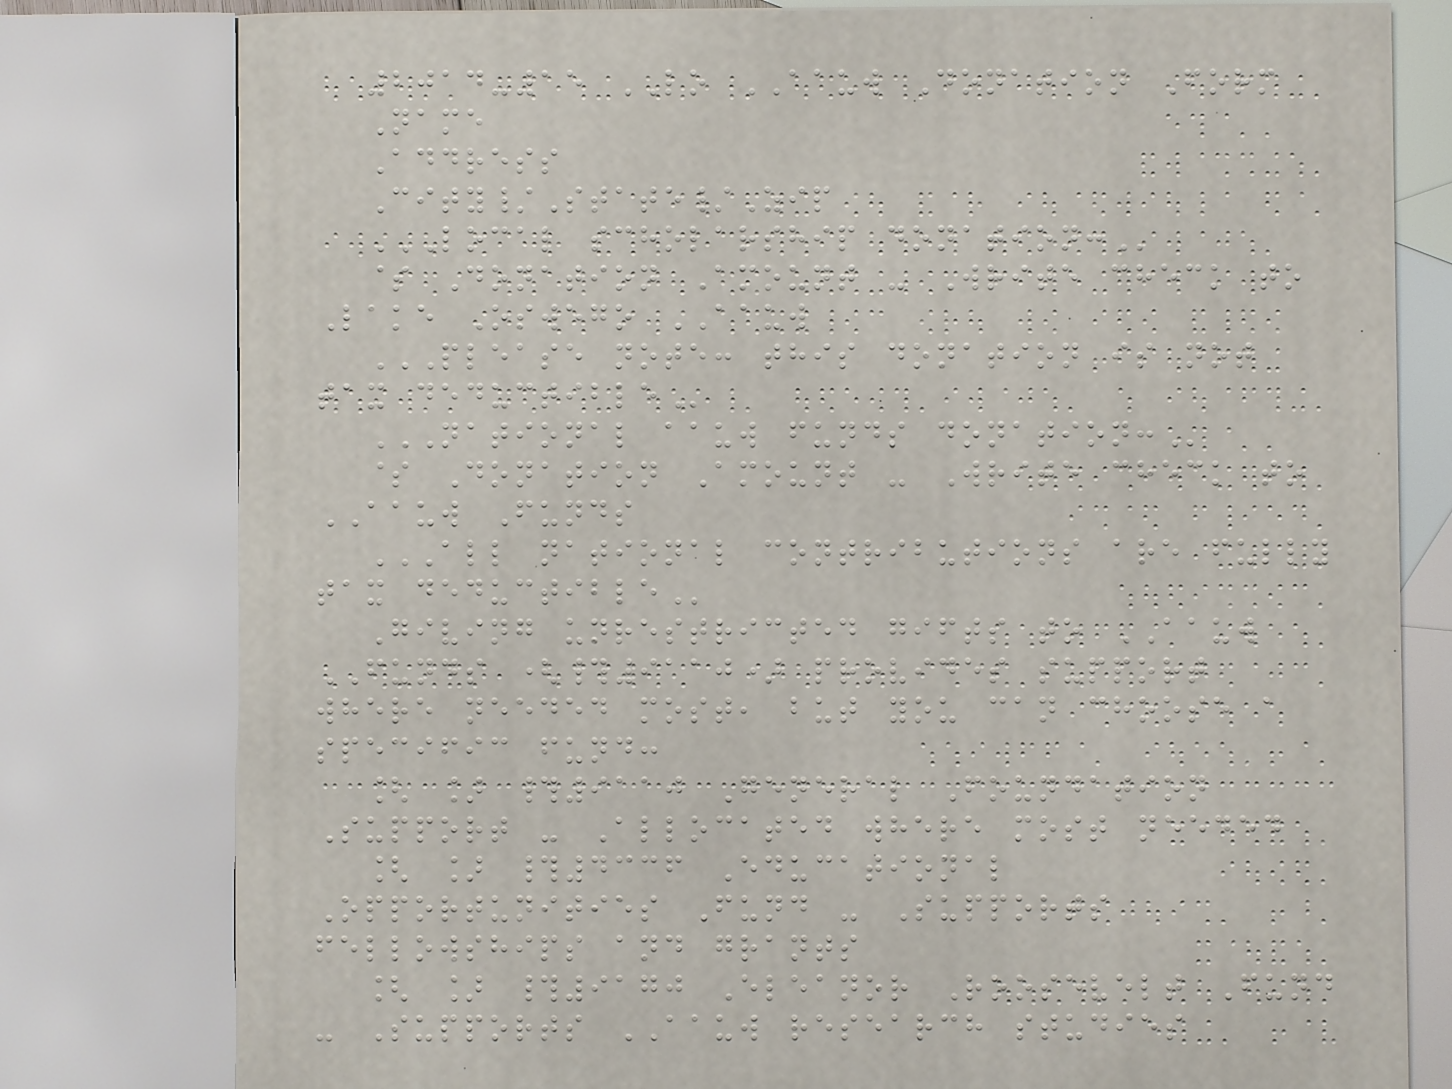2014-15 LO AAUW Donation Form
Name
Address
City/State/Zip
LOCAL SCHOLARSHIP DONATION:
$ Donation Amount - Write check to
Lake Oswego AAUW
PLEASE NOTE: THIS DONATION IS NOT
TAX DEDUCTIBLE
NATIONAL AAUW FUNDS DONATION:
$ Donation Amount - Write check to
AAUW Funds
ALL NATIONAL CONTRIBUTIONS ARE FULLY
TAX DEDUCTIBLE
Giving unrestricted gifts to AAUW
FUNDS (#9110) provides support
where needed most, but you can choose a
specific fund:
[ ] #9110 General Foundation
Support - Allocated where most needed
[ ] #4336 Educational
Opportunities Fund - Supports
fellowships and grants
[ ] #9170 Eleanor Roosevelt Fund
- Supports AAUW research studies
